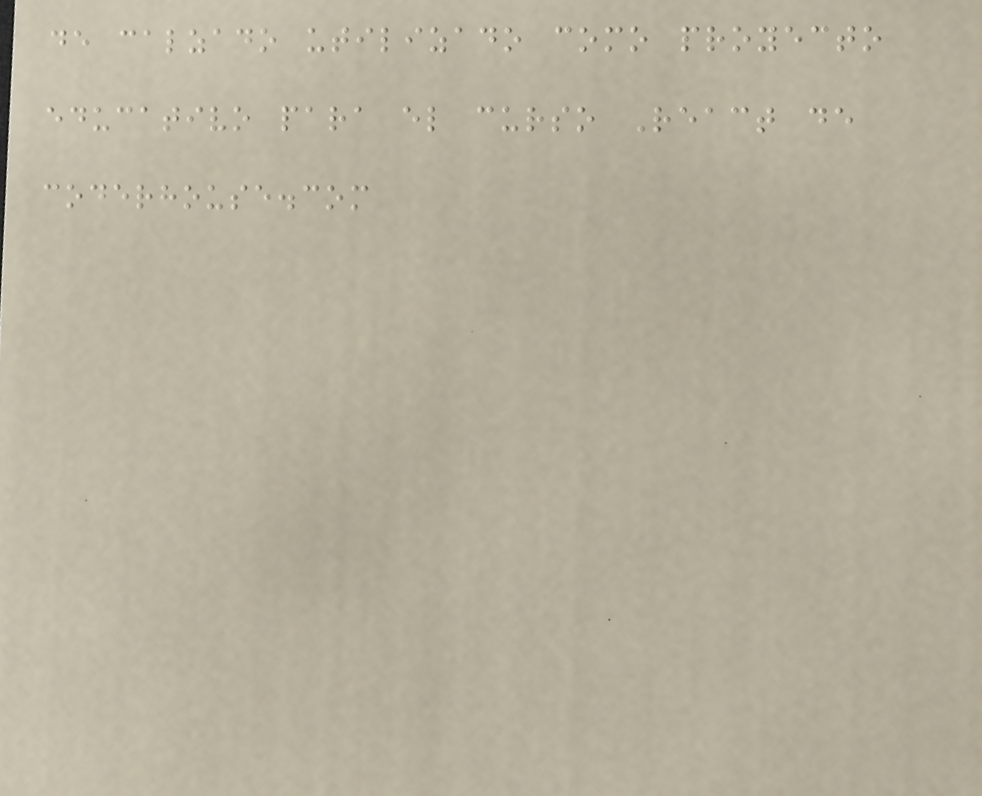de calzado utilizado como proyecto
educativo para el curso React de
coderhouse.com
